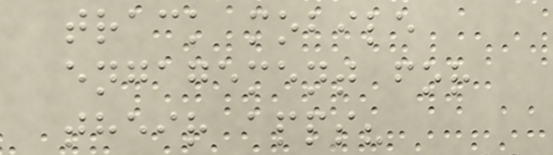track mobile
engagement for
their apps?
